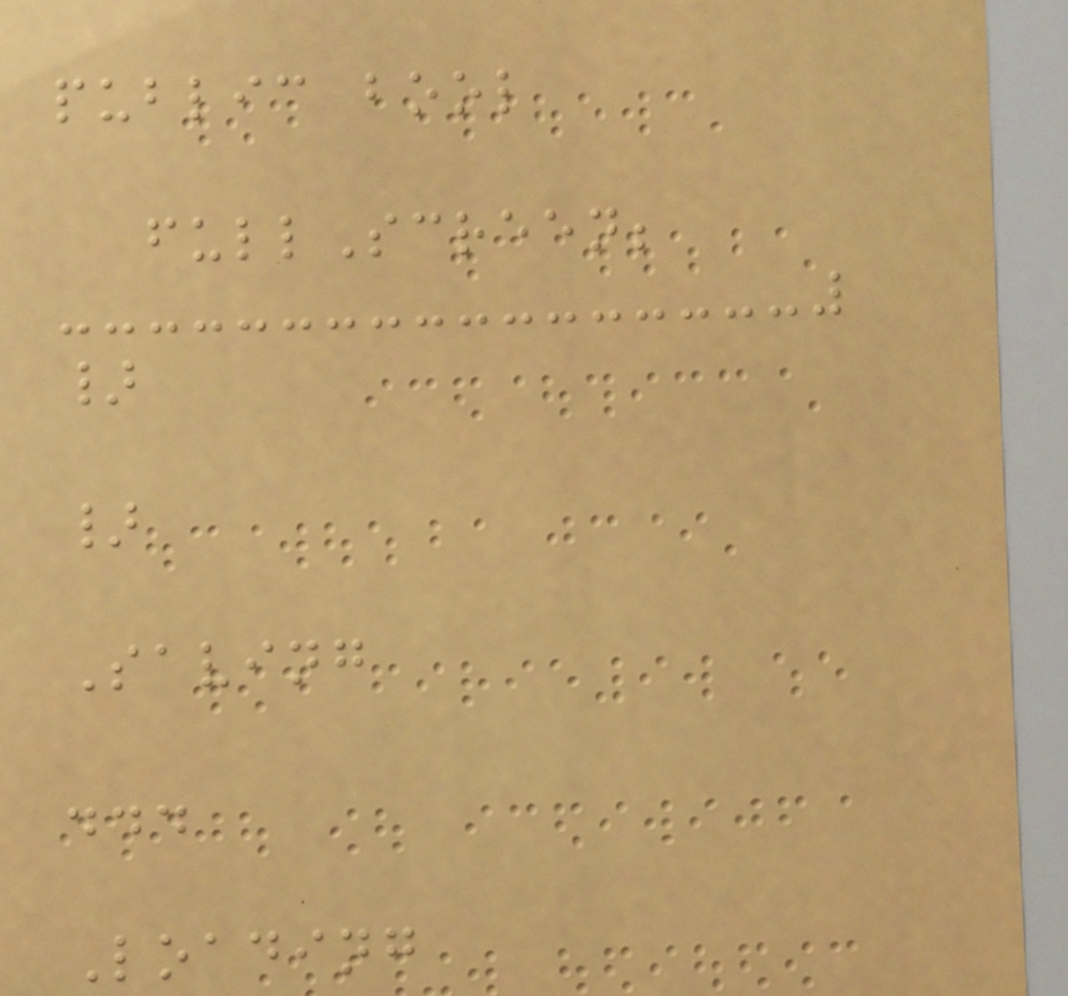public bool
fullScreen;
}
}
Saving
...
Loading
